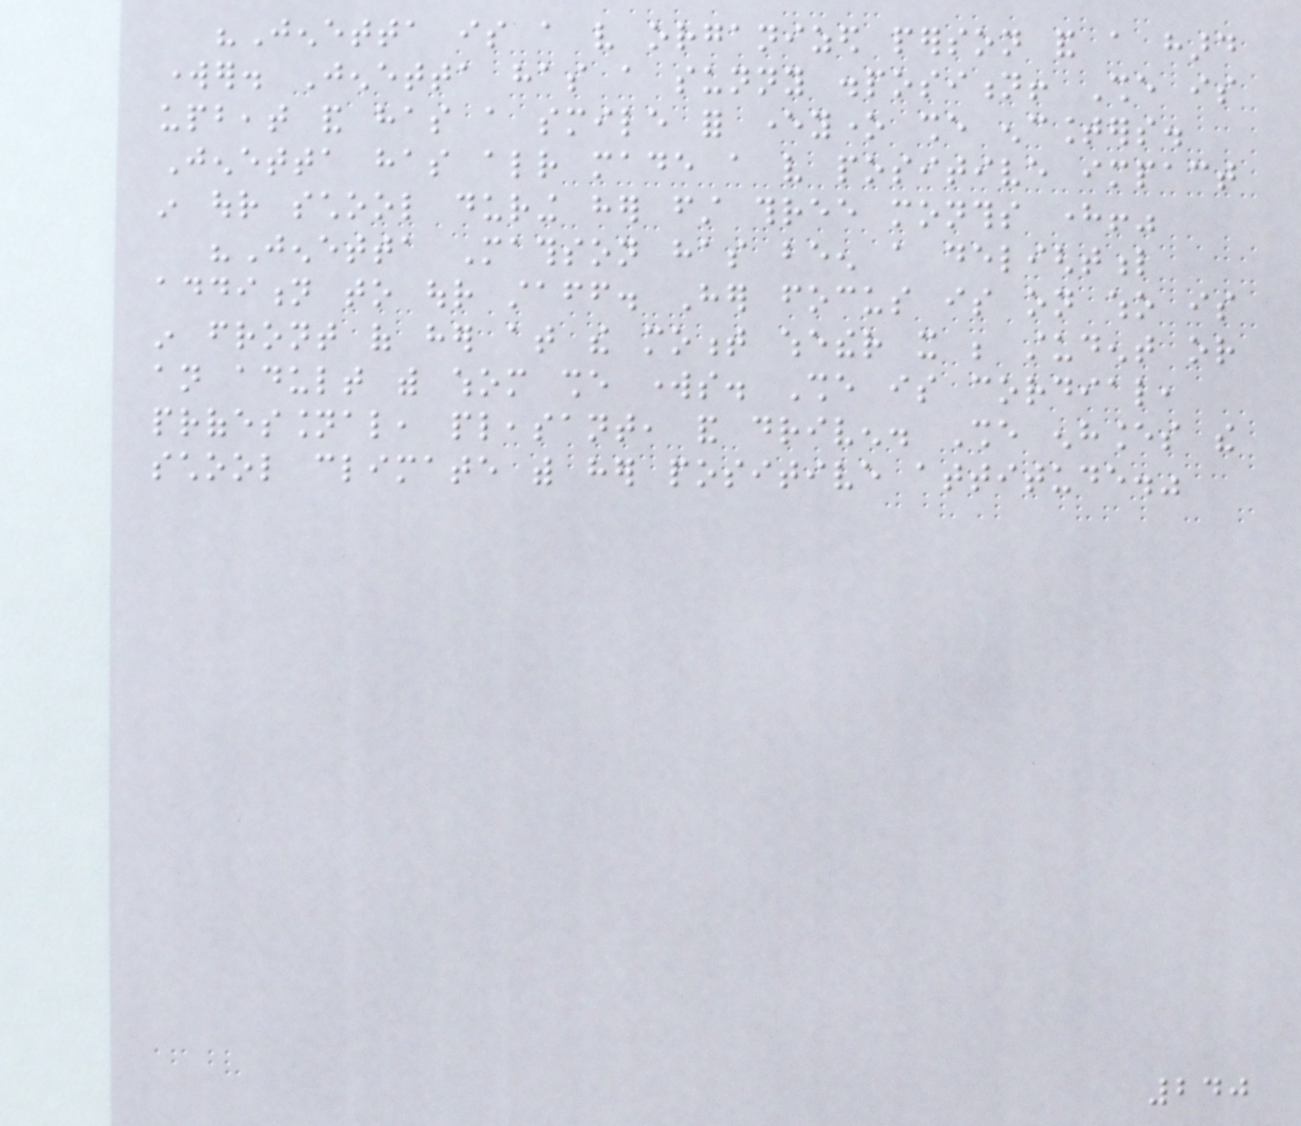"Jenetta is a very organized person and a hard
worker. Jenetta has a sunny disposition! She is
upbeat and has a smile for everyone she encounters.
Jenetta has already made a very positive impact
in our school during her first three months here!"
"Jenetta Mathson has been a delightful
addition to our staff. Her focus is on who is
in front of her at the moment whether it be student or
an adult with whom she works. She is cordial,
professional, pleasant, and driven. She enhances the
school climate with her positive attitude."
240
